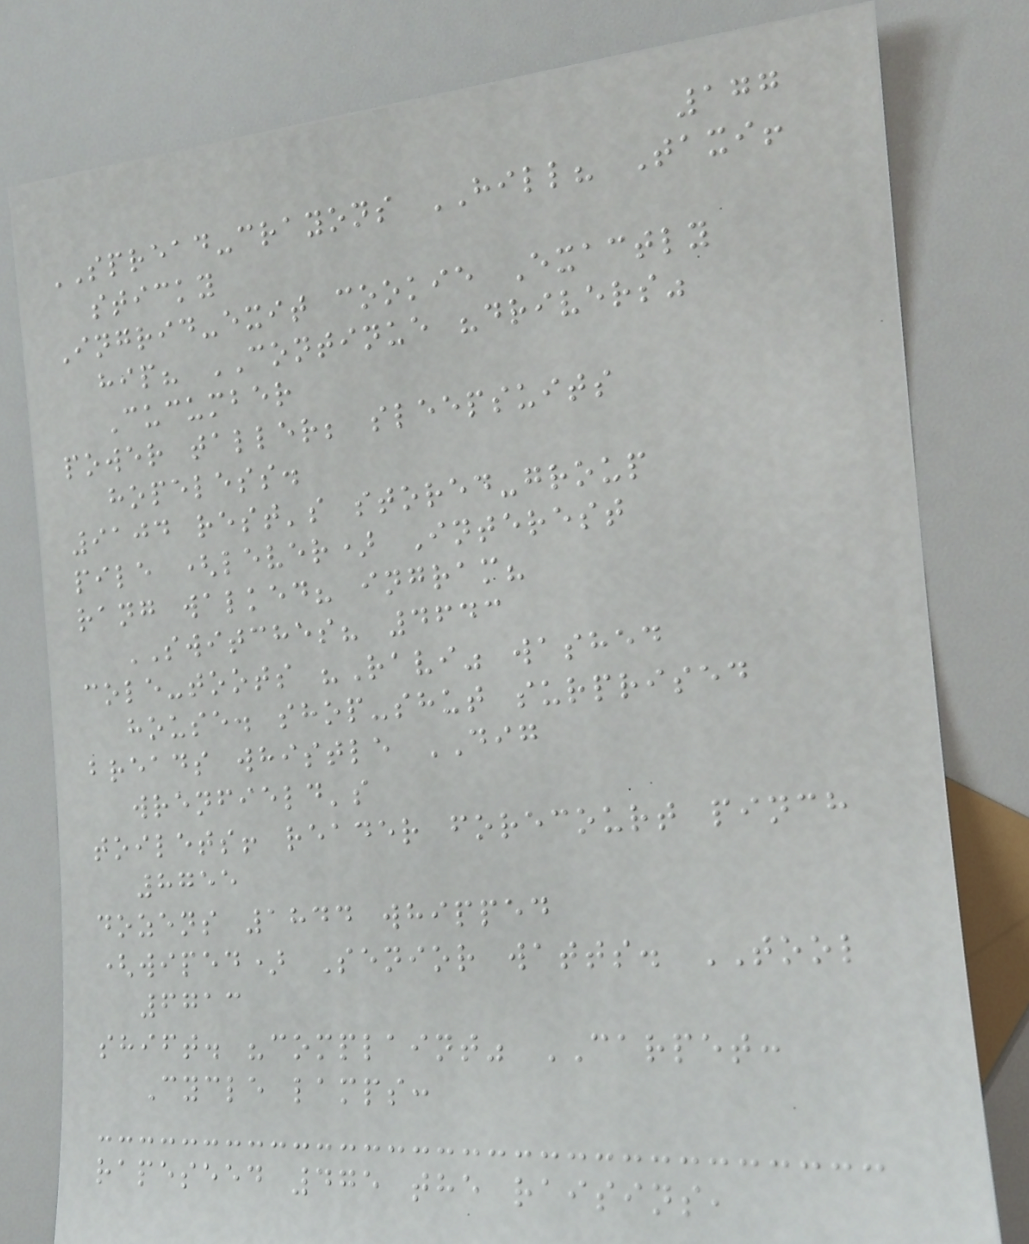177
SPREAD-crayons HILL? Taxi!
sticky
Ingrid-exit cookie Exactly
hip? CONTINUE "drivers"
Cucumber
power taller; sleepsuits
hopeless.
9104 rest's stored-group
pile (lever) Interest
rang walked? ingram?
SWITCHES? 4643
cole-toots "Ravi" washed
house. shop-shut surprised
breads whistle DIG
wrenfield's
toilets! reader forecourt pinch
8755
dozens 1844 whipped
(wiped) Senior watts. TOOL
6713
shift. "complaint" CARPET:
Cycle lamps:
rapeseed 475 the raisins,
